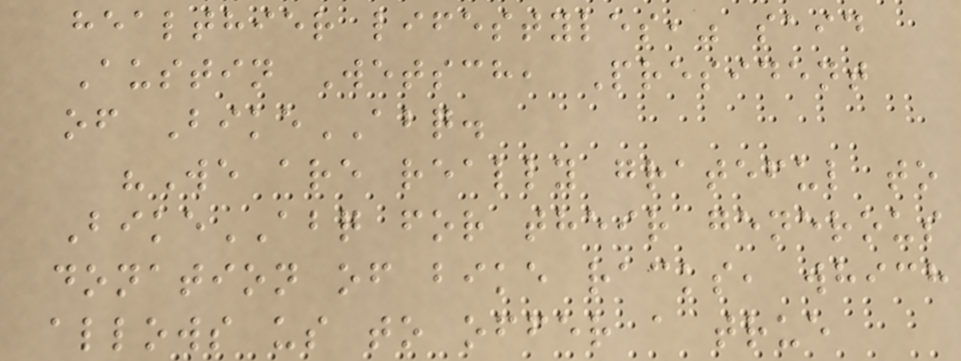healthier lifestyles," said
Austin Wetsch, President
of BikeABQ.
"We are really grateful to
BikeABQ for their generous
donation of bike racks, which
allows us to offer a true
